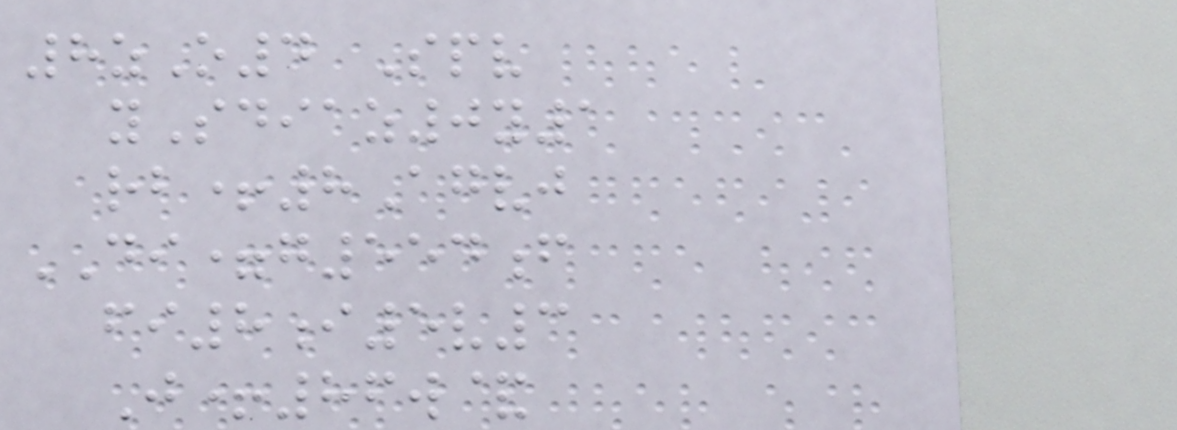8zO4 Spv
ySdiaz0y1
rb+8Agvj
DI=g554f
fi8i5v3
J+86w&
